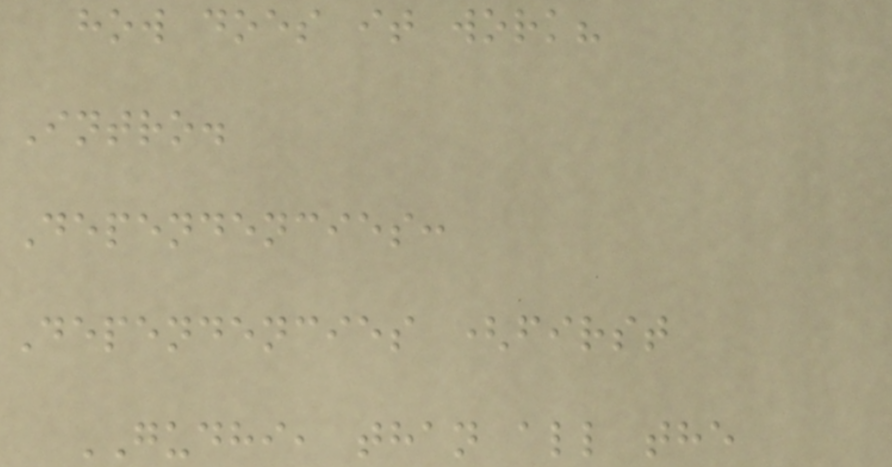how does it work?
Intro.
Dependencies:
Dependencies (first
GUDHI, than all the
